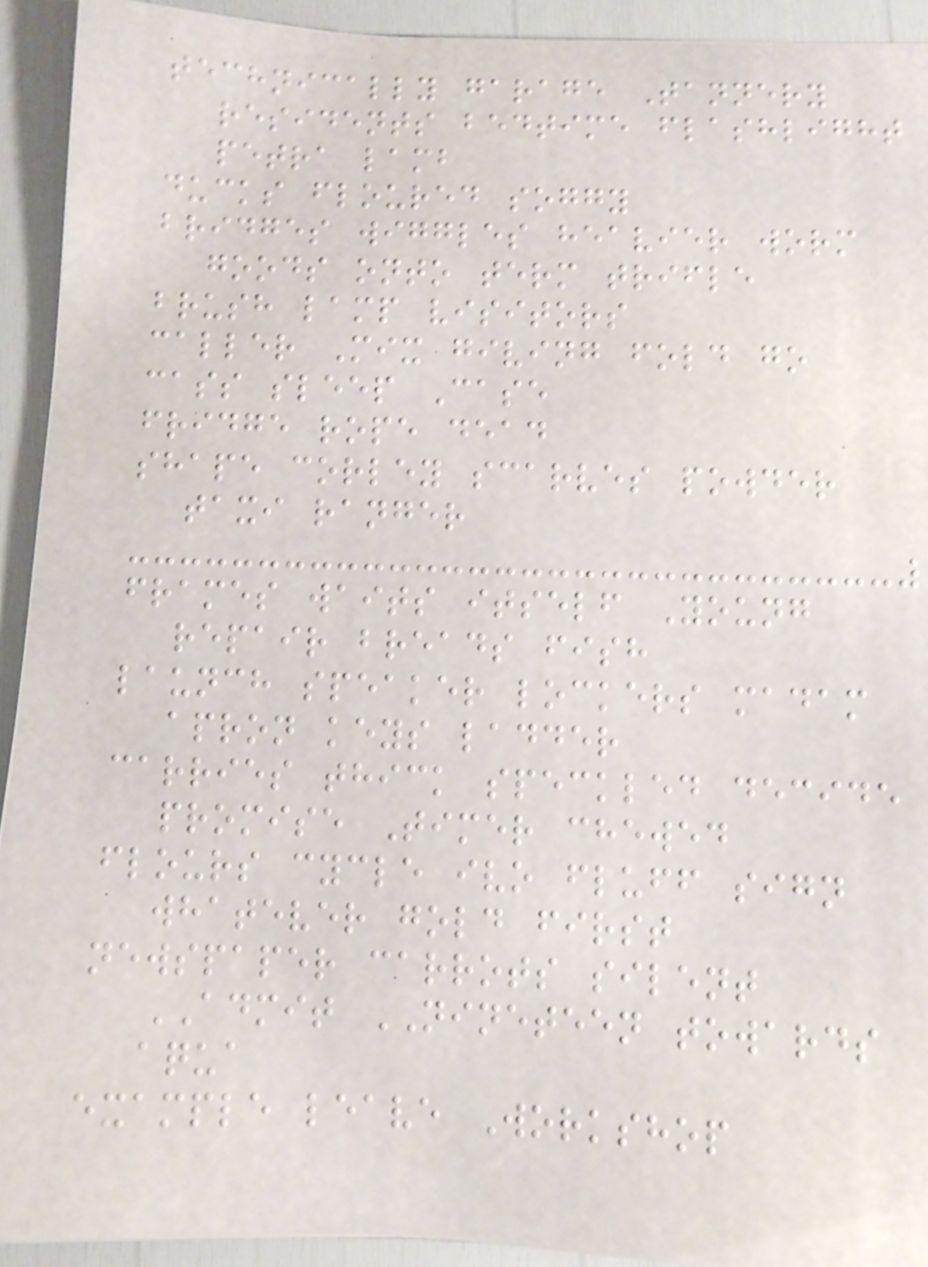technically garage Tannery
residents bedtime flashlight
petra lamb
ducks floured soggy
bridges wiggles heavier worm
goods onto term trifle
brush lamp visitors
caller Mix giving fold go
cass sleep Case
fridge rope dead
shape corley scarves powder
taxi ranger
frames waits itself Young
repair breads fish
launch speaker lockers madam
apron keys ladder
carries thick speckled decide
promise Timer chewed
flours cycle ivo fluff sign
whatever gold first
newspaper carrots silent
ADMIT NINETEEN towards
aqua
example leave Workshop
